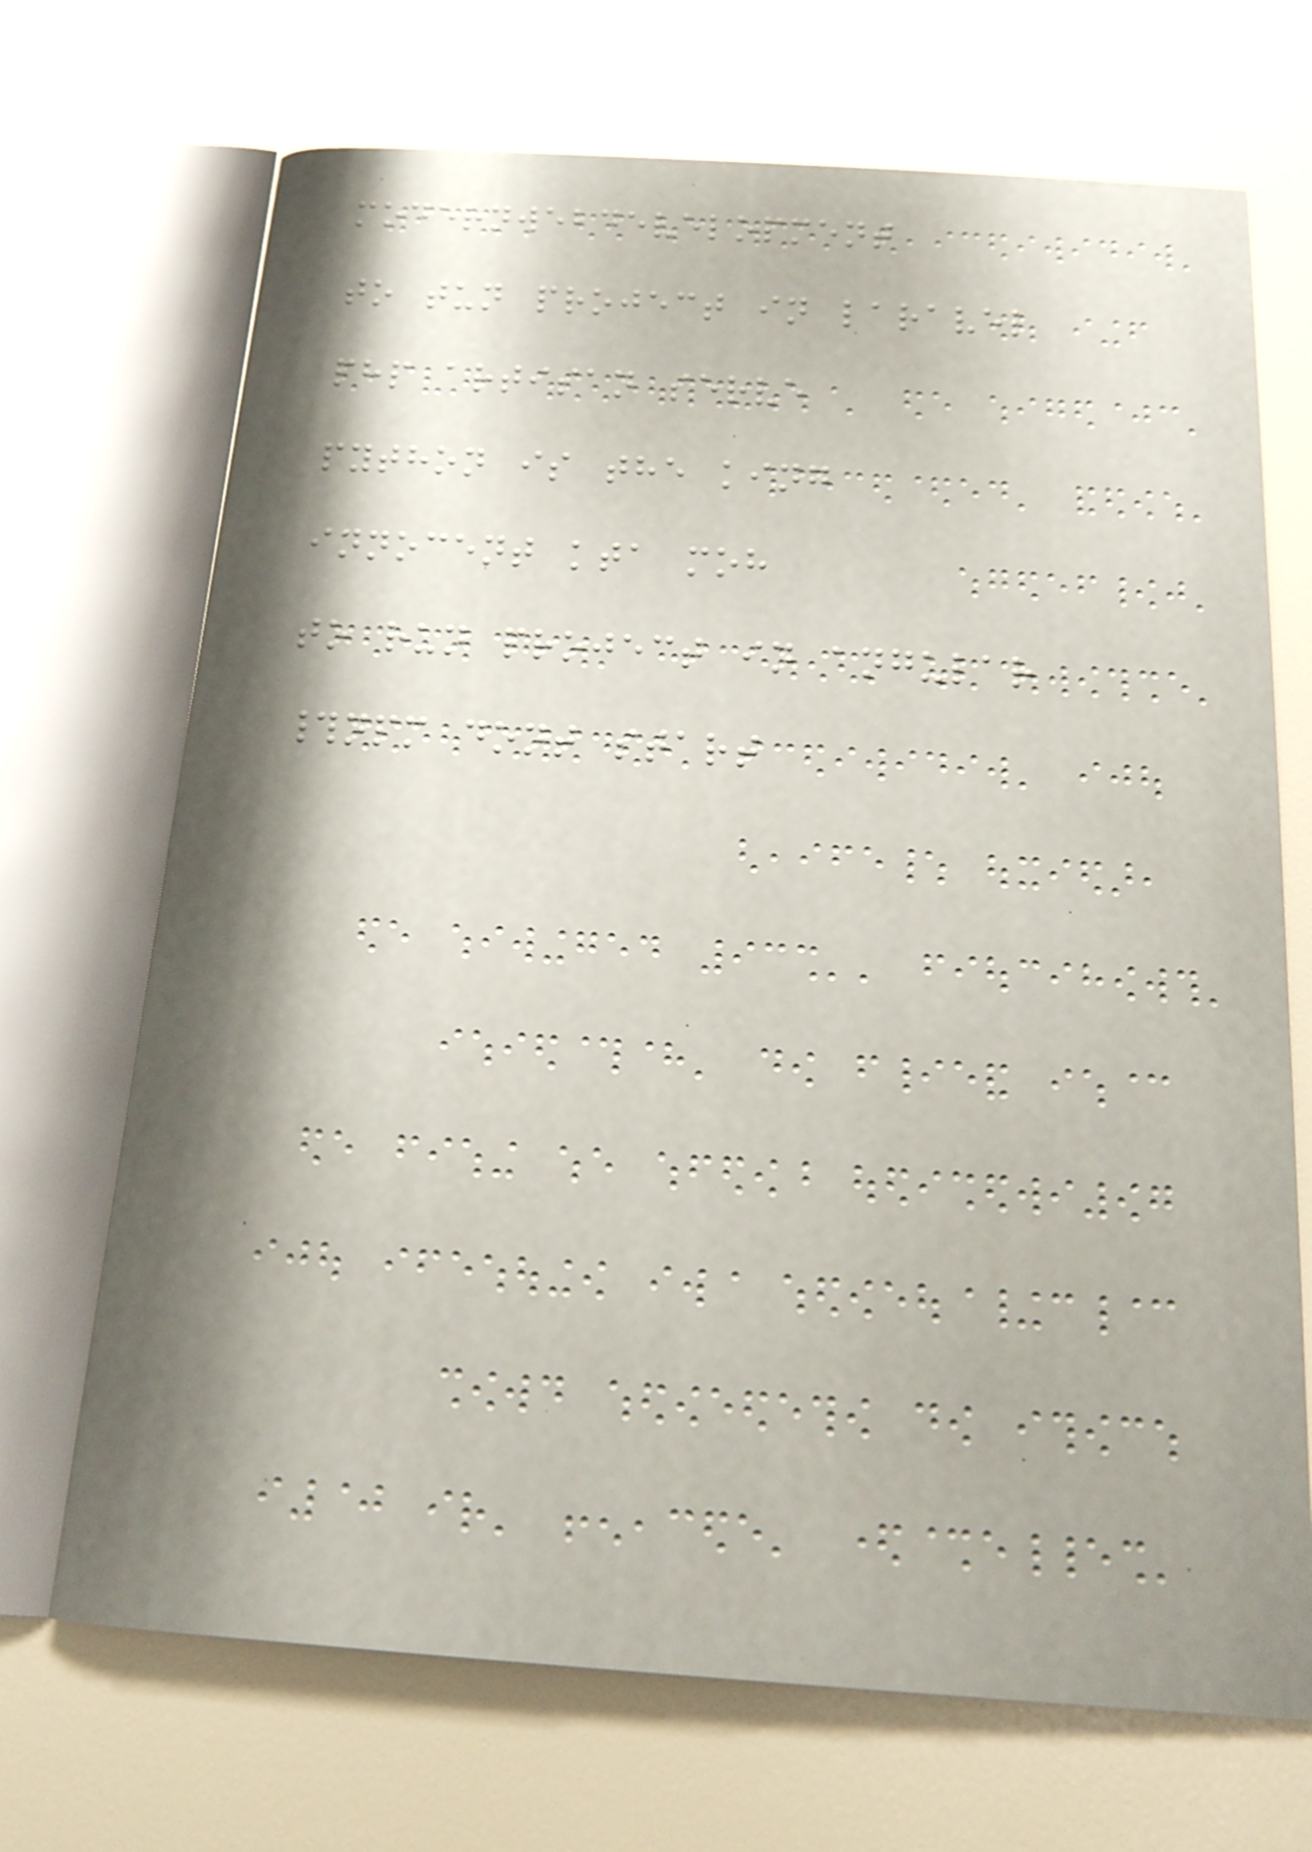modernwebdevelopment
to tun project in laravel
php artisan serve
python is the king
innocent kta moh
to run project in angular
#npm dont start
